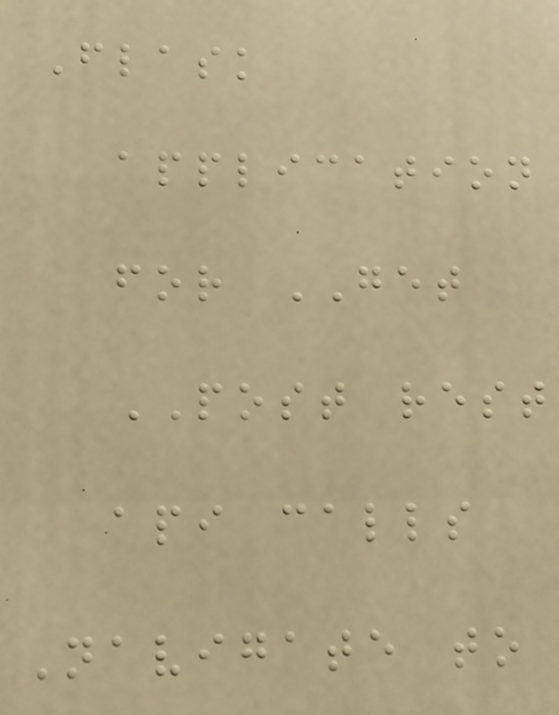Flask
application
for GET
POST rest
api calls
Navigate to
